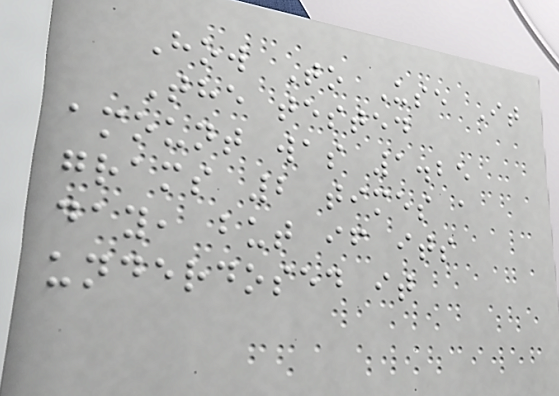How To Use It
The tested
amount was 1.25
grams 2 times a
day, but if its
underdosed it
